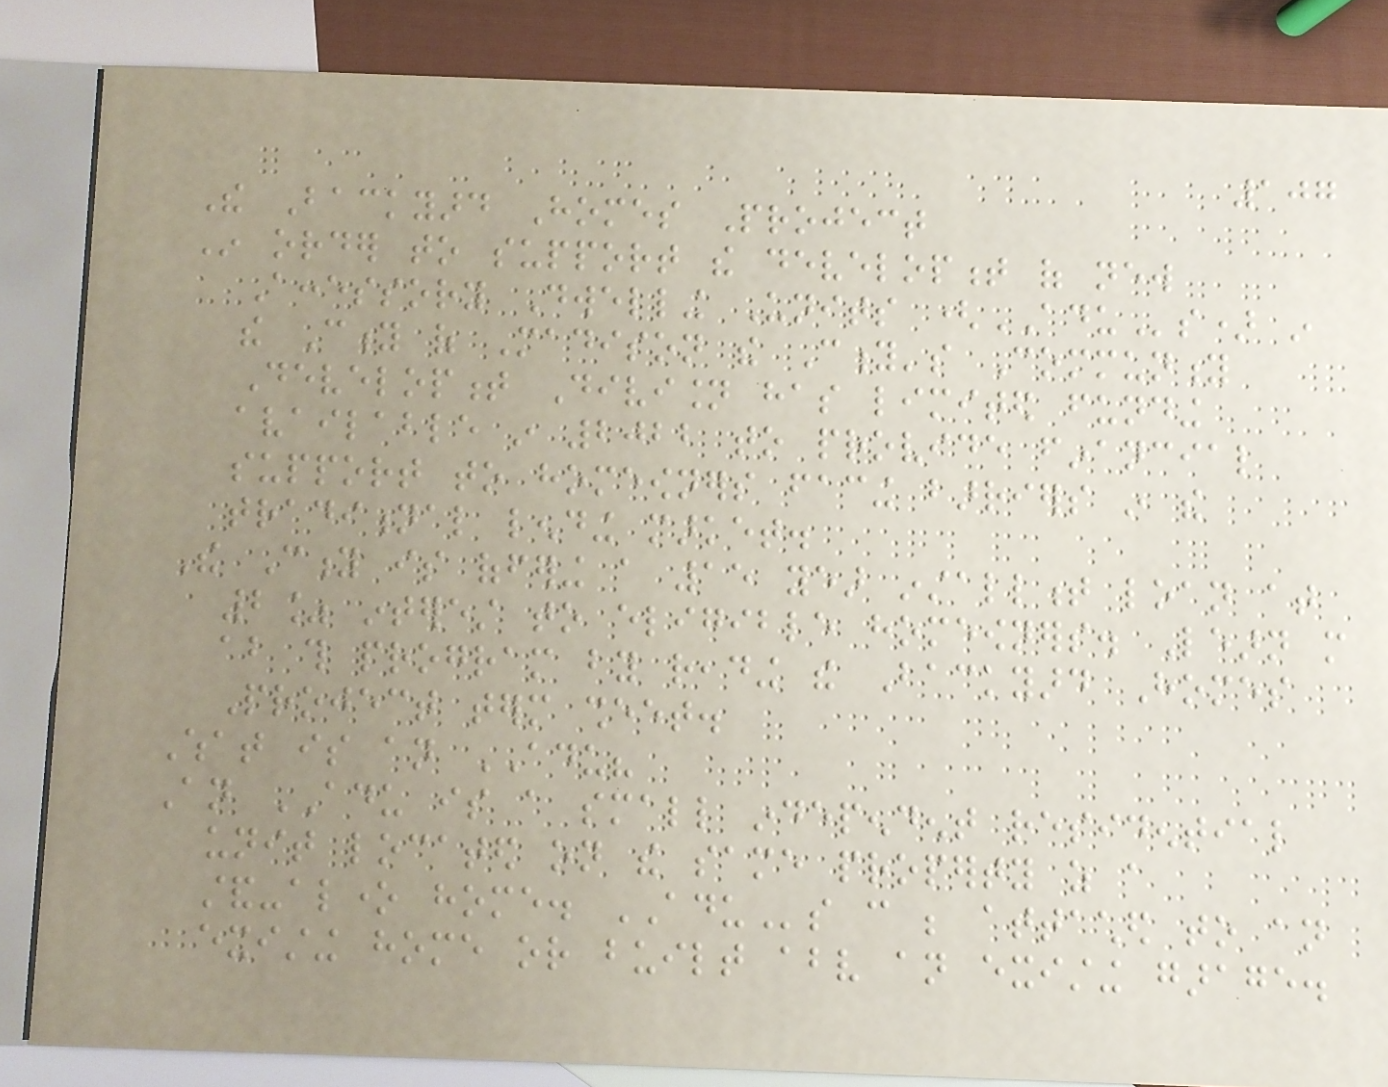107
The Backyard Homes Project
In order to support the development of new
Accessory Dwelling Units (ADUs) in
the City of Madison the City's Community
Development Division has limited funding
available in 2022 to provide financial
support to homeowners facing barriers in the
traditional lending market.
The City is offering a 15 year installment loan at
2% interest to eligible homeowners. Learn more
about this program by reading the Backyard Homes
Project term sheet.
What is an ADU?
An ADU is a small independent residential
unit located on the same property as a
stand-alone home. ADUs can be attached to an
existing home or built above an existing garage.
